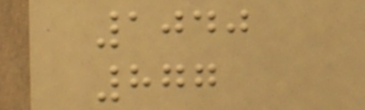1040
877
